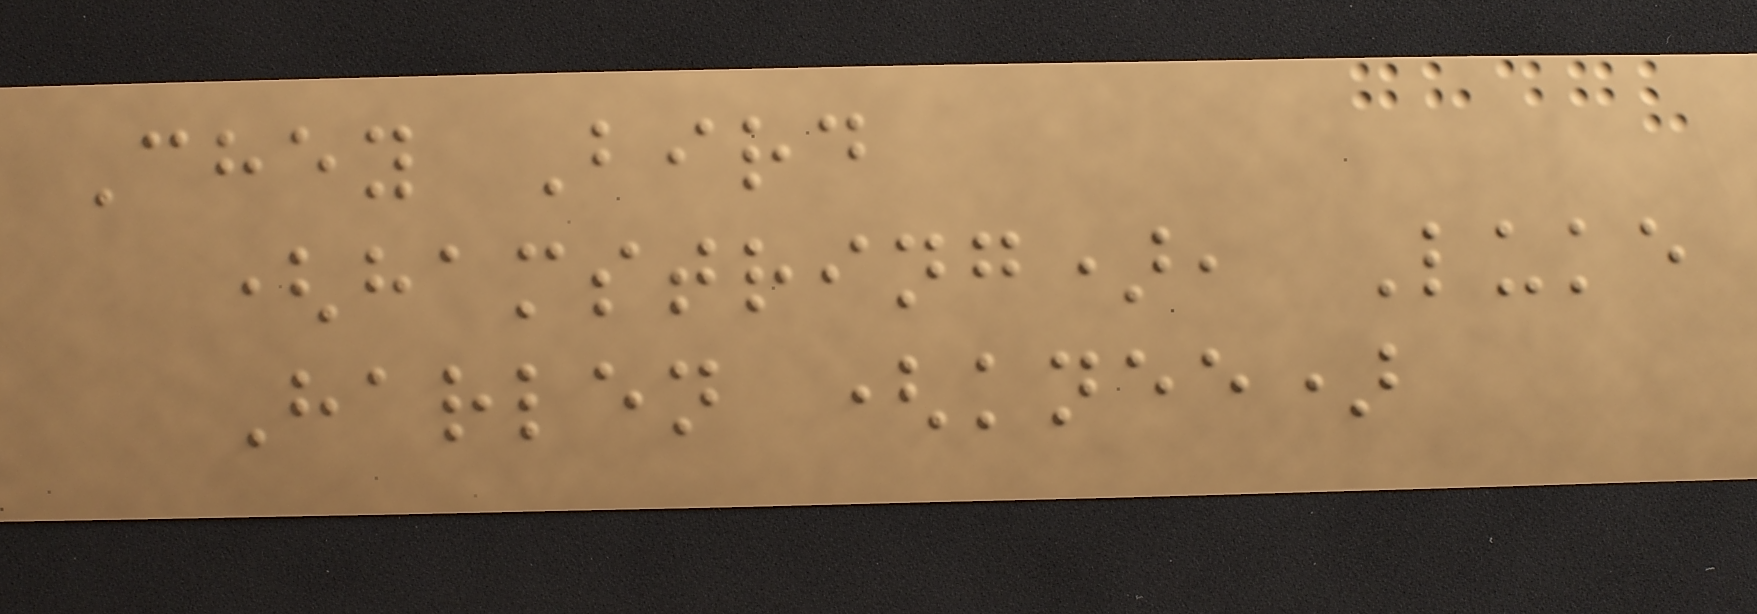Chey Bird
(hamstring), Luke
Harlen (knee)
